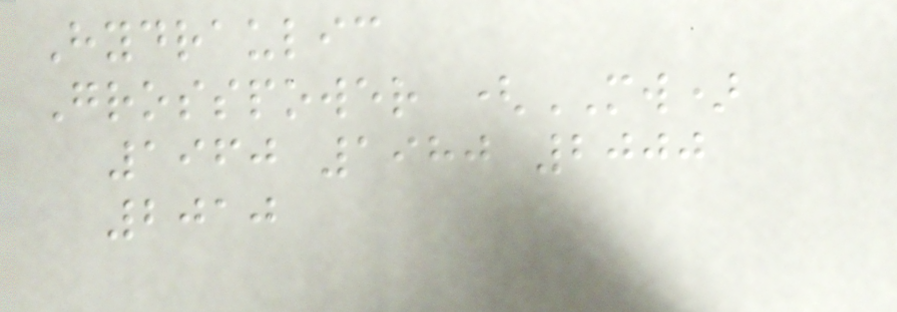Hydraulic
Grosspower (MW)
1960 1980 2000
2010
